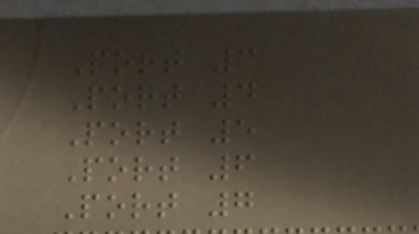Port 3
Port 4
Port 5
Port 6
Port 7
